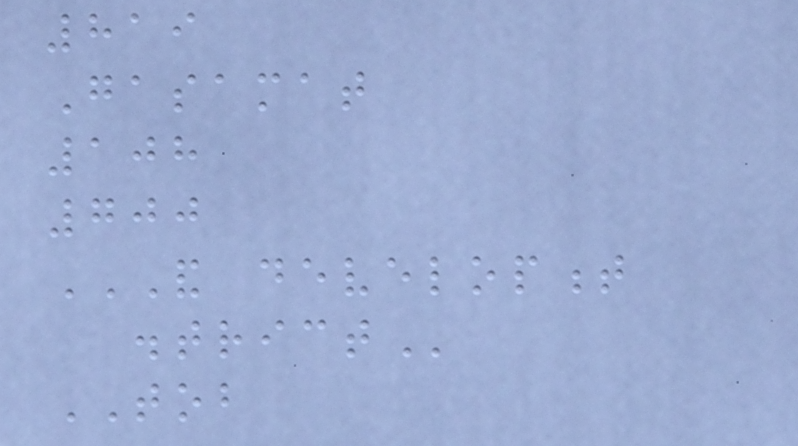819
Gasamat
108
700
AND DEVELOPMENT
DISTRICT
TOB
